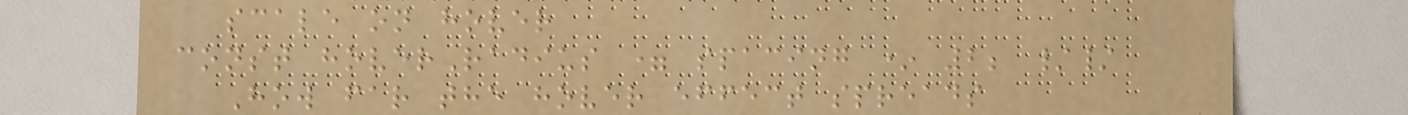scale on hover
const hoverRadius = spacing * 2; //
How far the hover effect spreads
